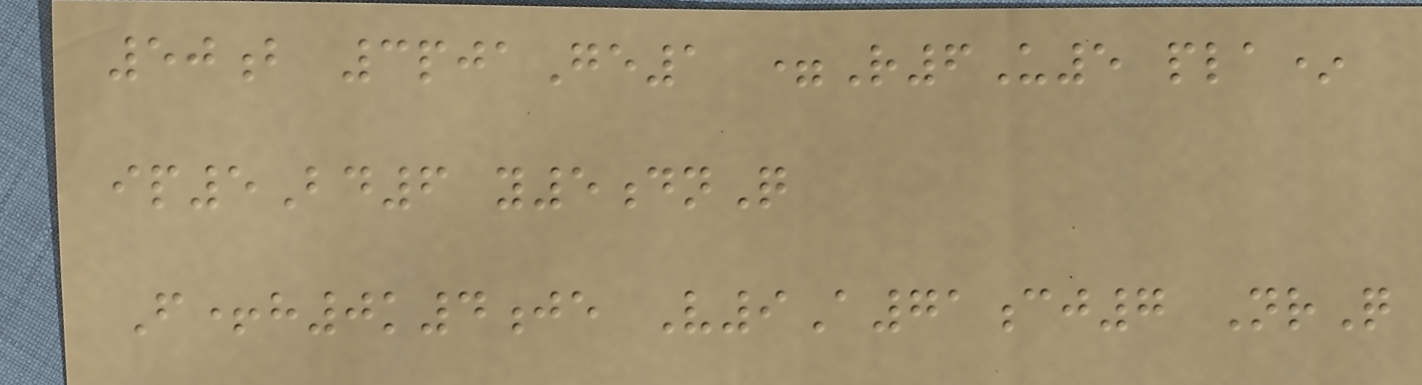50b 3pjaGe1 =R6U5 pla*
ip5Bd6 y5dnQ
F+h0k4je V9A71cj7 NrQ
